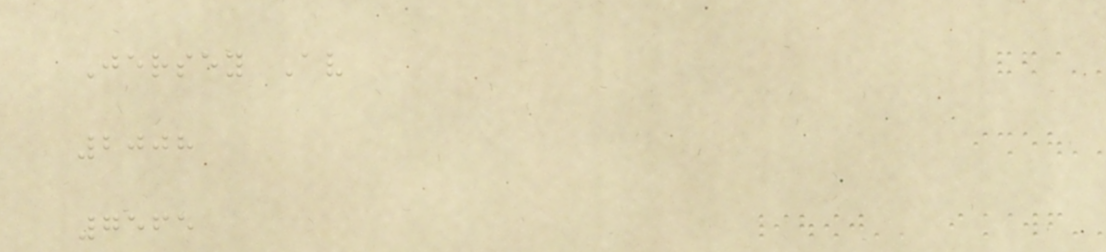Jersey Av
2008
7565
